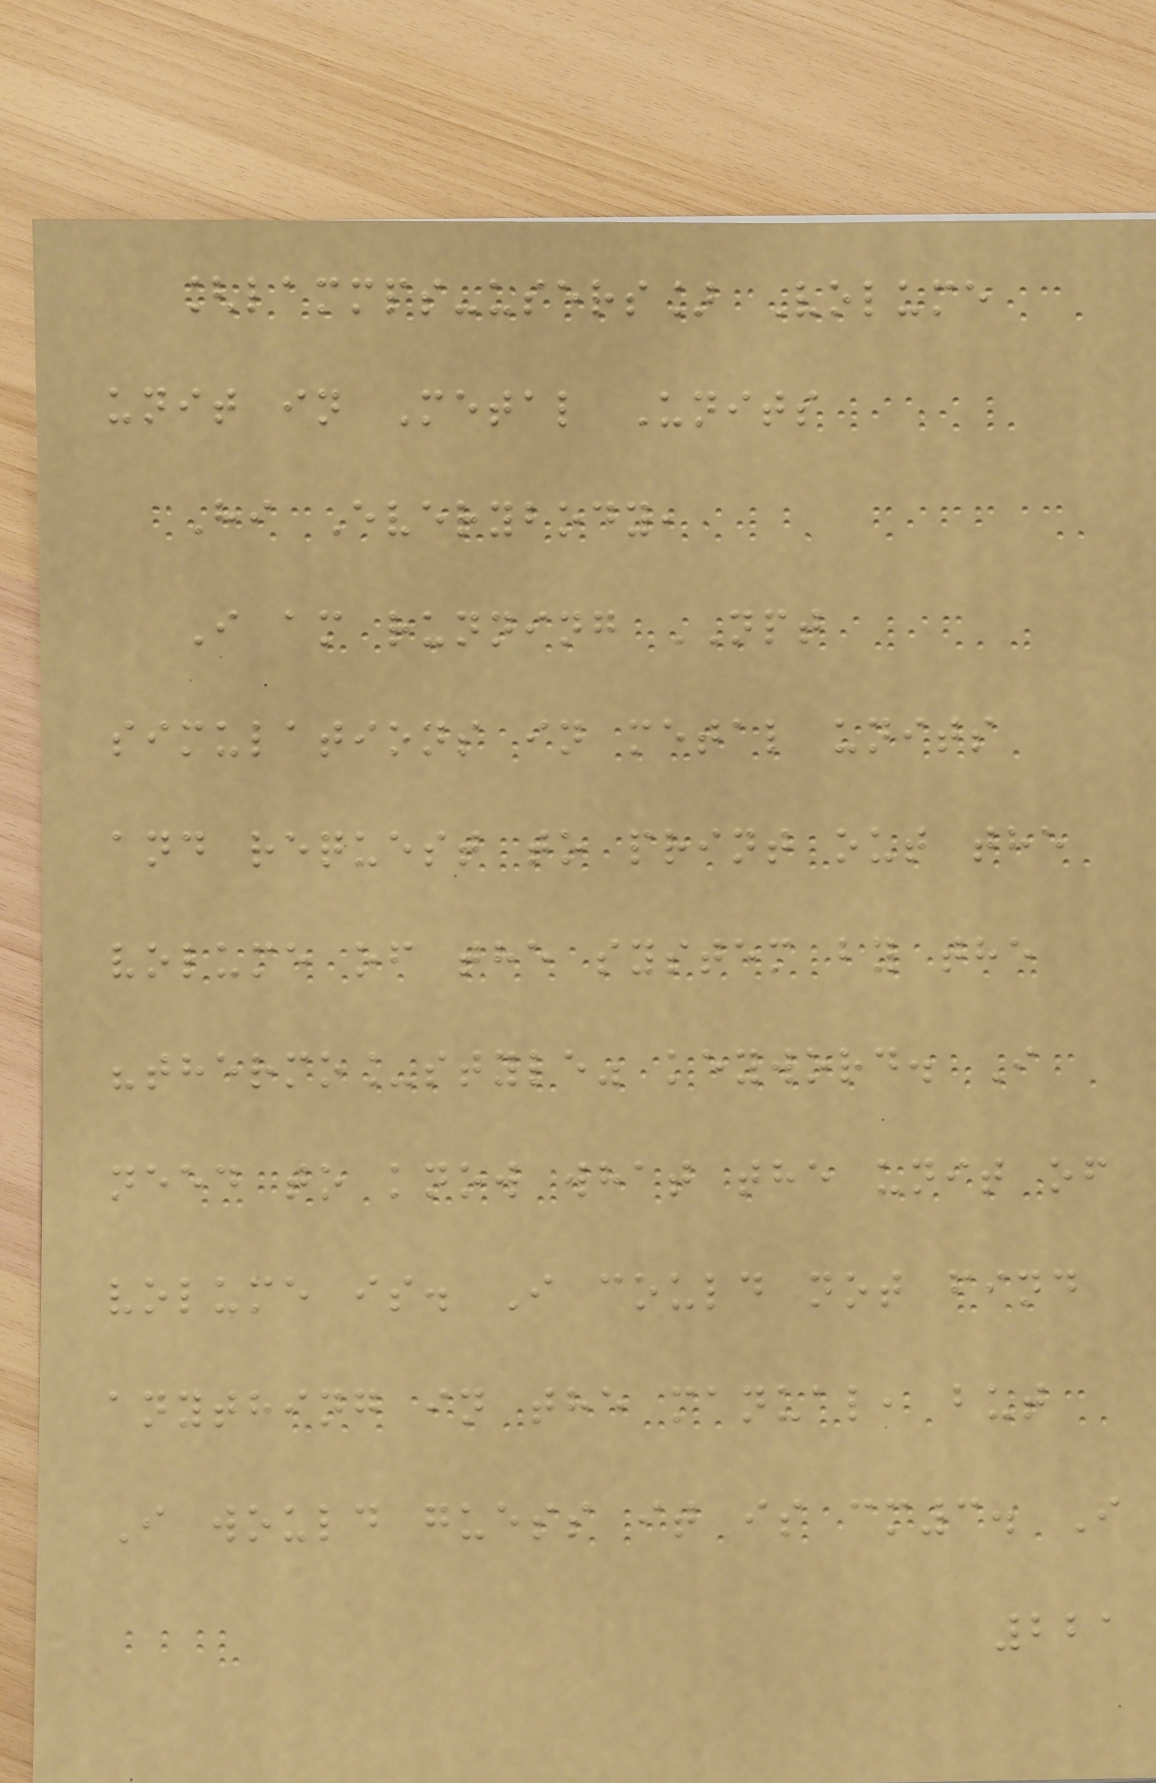[lammps-users] Volume
unit in Metal Units
Hi Everybody,
I am running NPT
simulations in metal units
and request to print out the
volume of the system by the
"thermo_style" keyword. I
need to know what the unit of
volume is. I could not find
anything in the manual, but
I would guess it is cm3. I
221
